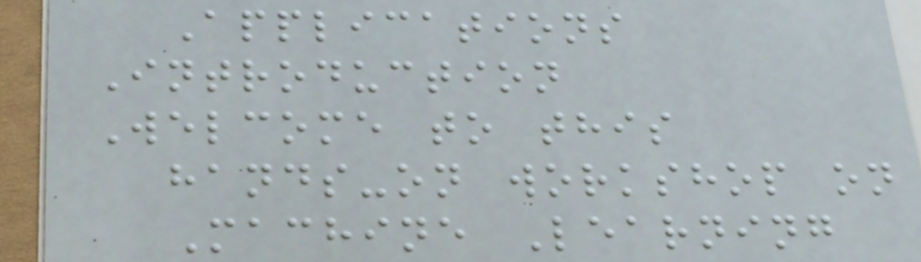Applications
Introduction
Welcome to this
hands-on workshop on
Machine Learning
